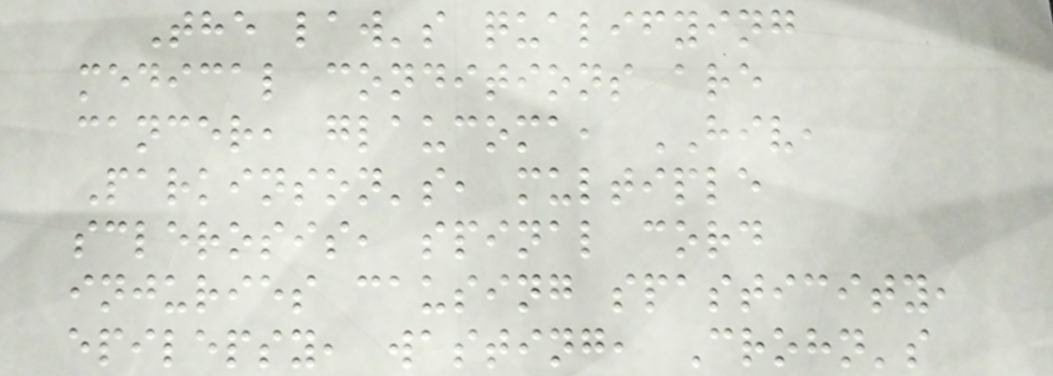The law's qualifying
medical conditions are
cancer, glaucoma, HIV,
Parkinson's, multiple
sclerosis, spinal cord
injuries causing spasticity,
epilepsy, wasting, Crohn's
